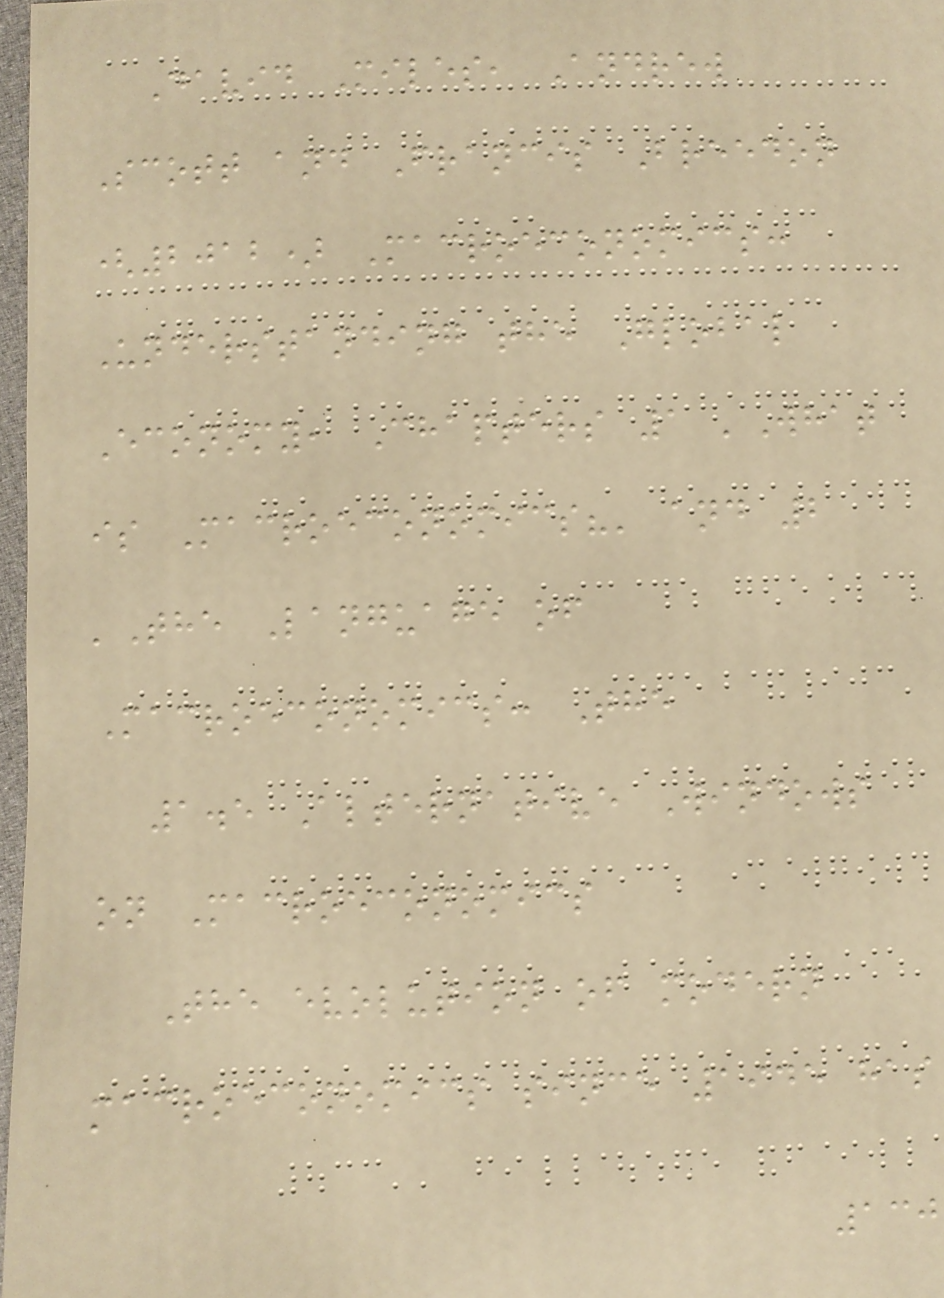David Miles, Andrew
Scott and Francis Breedon
(2012) Macroeconomics:
Understanding the Global
Economy, Chapters 1 'What
is Macroeconomics?' and 2
'The Language of
Macroeconomics: The
1.5 Alternative Windows
on Macroeconomics
The evolution of modern
macroeconomics since 1945 has
130
